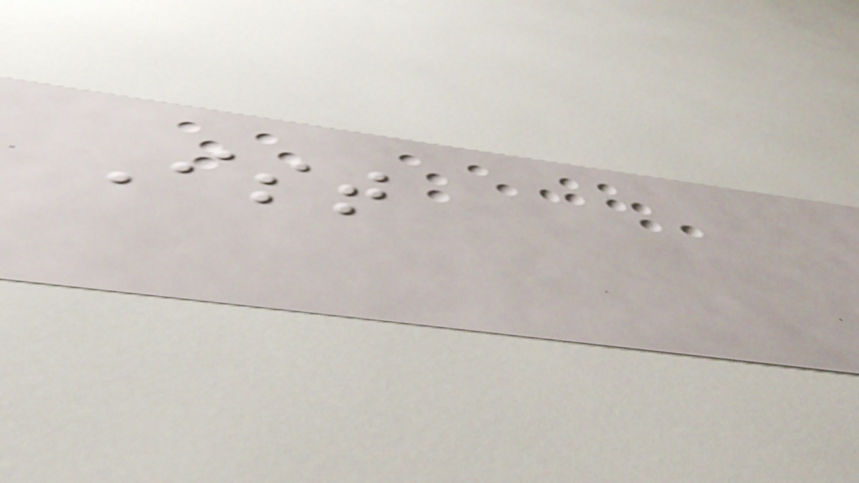Ist
